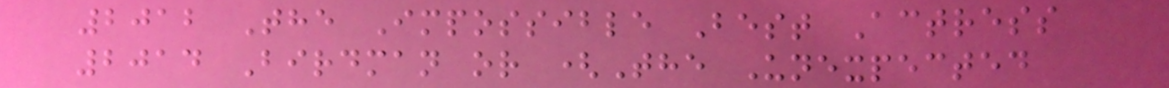2012 The Impossible Best Actress
2014 Birdman or (The Unexpected
